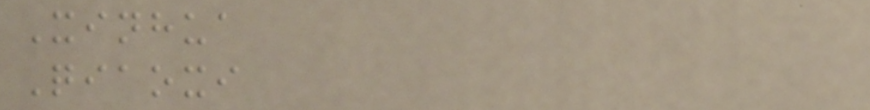Xinhua
Qiaoxi
